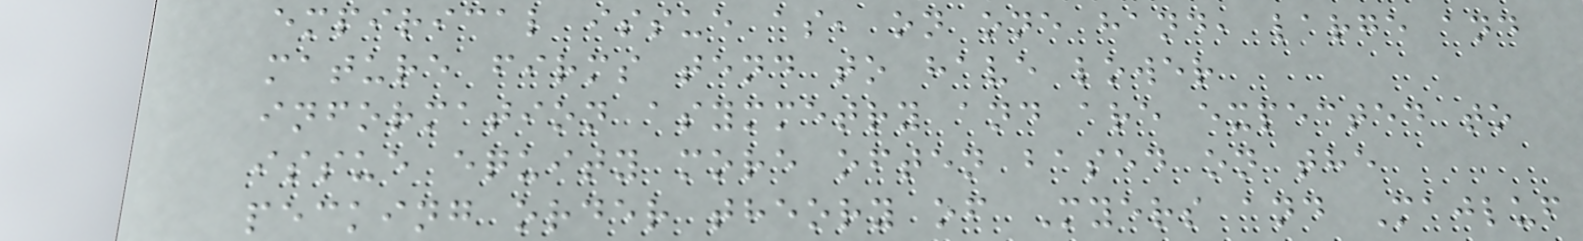empirical issue as, on one hand, large and
mature firms tend to have lower
information asymmetry and are expected to
issue equity more often based on the
pecking order theory of Myers and Majluf
